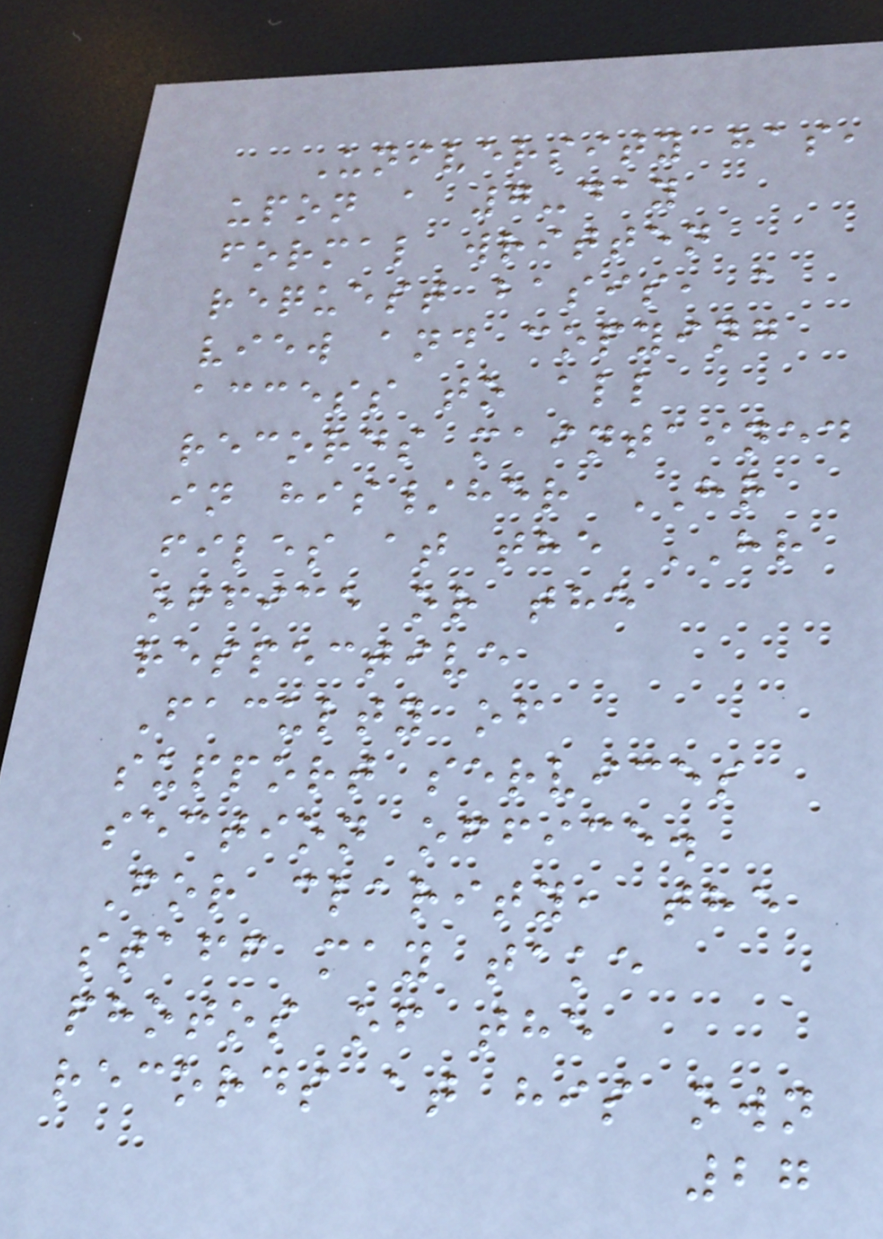University has,
upon a 7-day
formal written
request basis, a
view and copying
access to all
records maintained
in his/her HR
files at the HR
office or the
respective
Faculty of
support services
section office.
For clarity, the
staff may take
photos of the
records at his own
27
